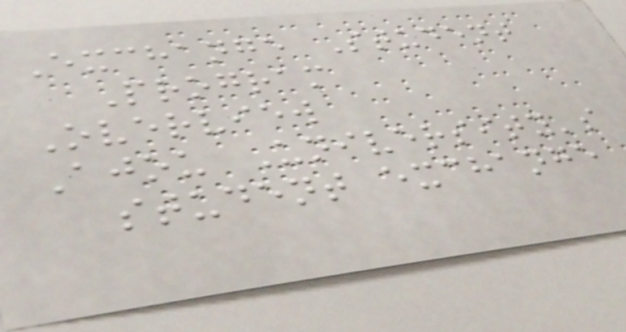Exchange Student
Program
Overview
Ajou University's
student exchange
